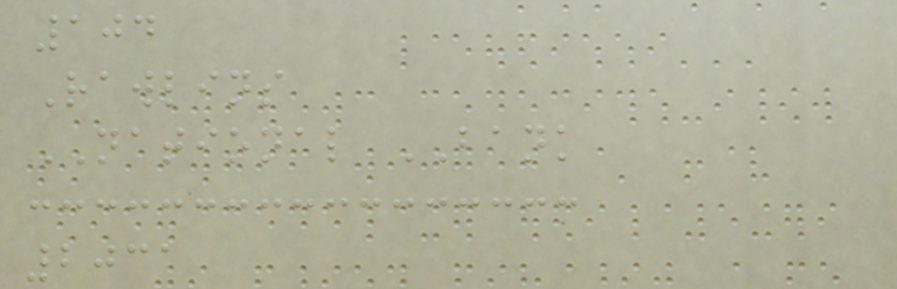104
Rawlins
NATIONAL BANK
2031
